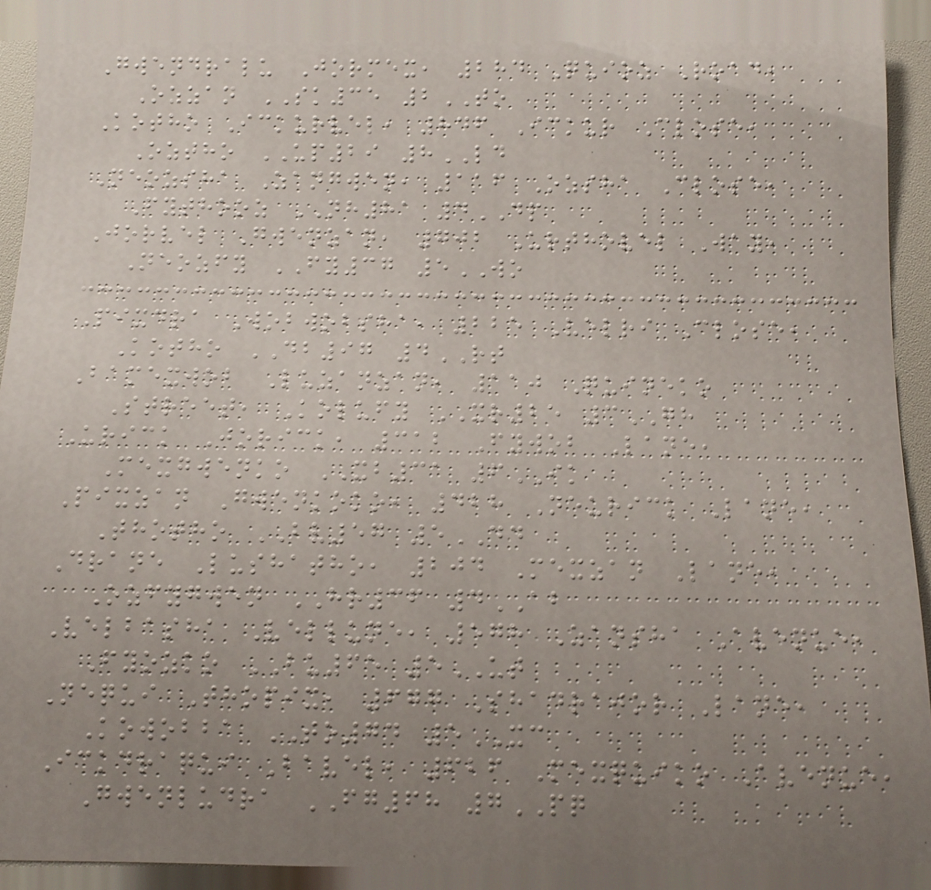Gwendralu Jormex, 284 Quioz Road,
Ozzan SK35 2TO
Kotho Ickurvel, 846 Ickur Close,
Oztho UP29 8LD
Neozsha Zangwen, 116 Ozsha Close,
Fythooz NH81 4DP
Jorvel Gwenzan, 702 Urthovel Way,
Neozfy FY37 5WO
Pixdra Wobwobsha, 225 Velri Close,
Kotho DB97 4RT
Bamexwob Luzanzan, 110 Quineko
Street, Kolufy XR25 3GH
Urick Jorick, 312 Fywob Lane,
Mexgwenko XB31 6IK
Pixzan Gwenkoko, 428 Neurick Lane,
Thotho BV57 5DD
Drane Lushatho, 204 Mexzan Lane,
Ozfygwen HR36 4AB
Velbasha Vellune, 578 Zansha Avenue,
Fyozko BU65 5UT
Nequi Thopix, 677 Shadrajor Lane,
Kowobba TO74 5XC
Ickdraqui Bavel, 626 Mexquiko Avenue,
Gwenludra FG68 7PQ
